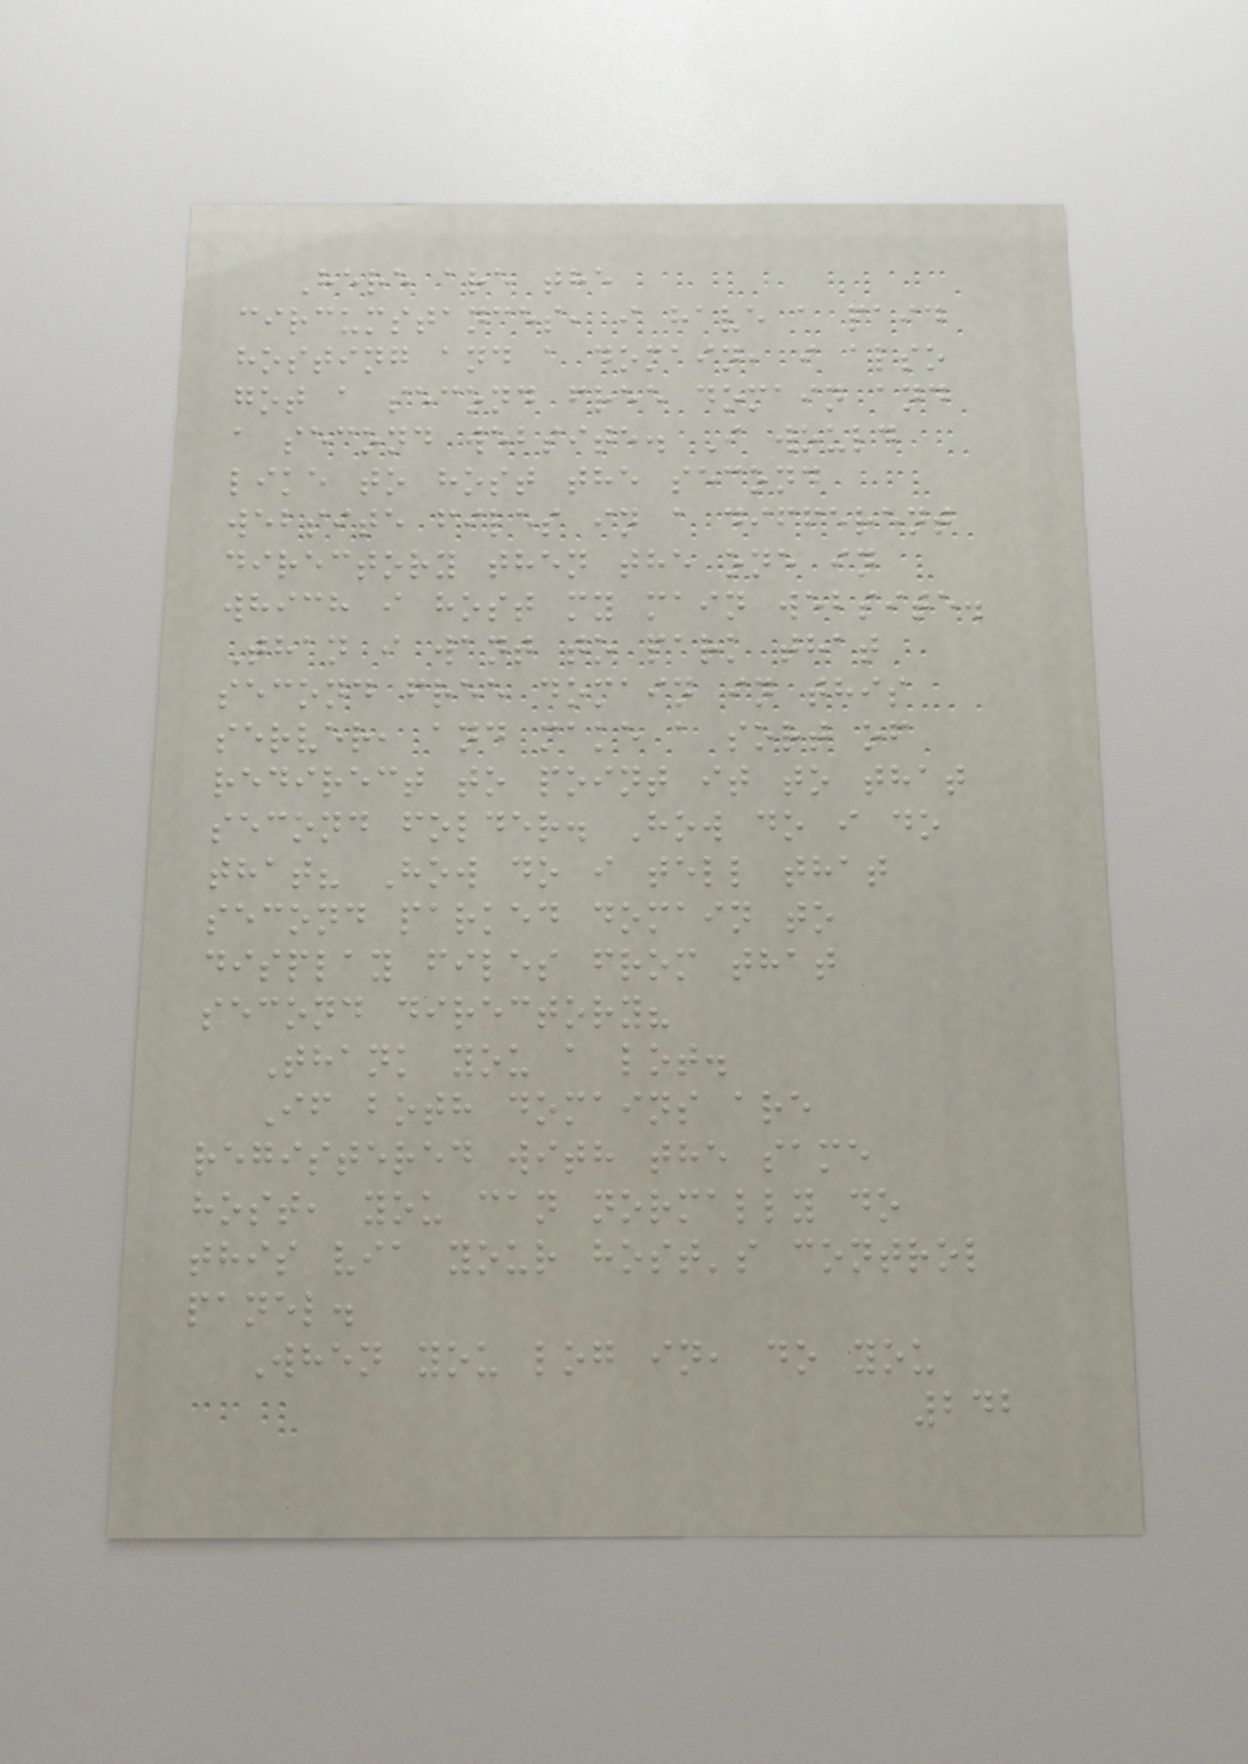Here are the
circumstances, i have a paid
hosting and a domain, i also
got a second free domain and
a second website. I would
like to host the second
website files in a different
directory then the one in
which i host my main website.
Than i want to park that
second free domain in this
server, and make a sort of
redirect to point it to that
second folder. How do i do
that? How do i tell that
second parked domain to
display files from that
second directory?
Thank you a lot.
If both domains are
registered with the same
host, you can normally do
this via your host's control
panel.
When you log in, do you
242
